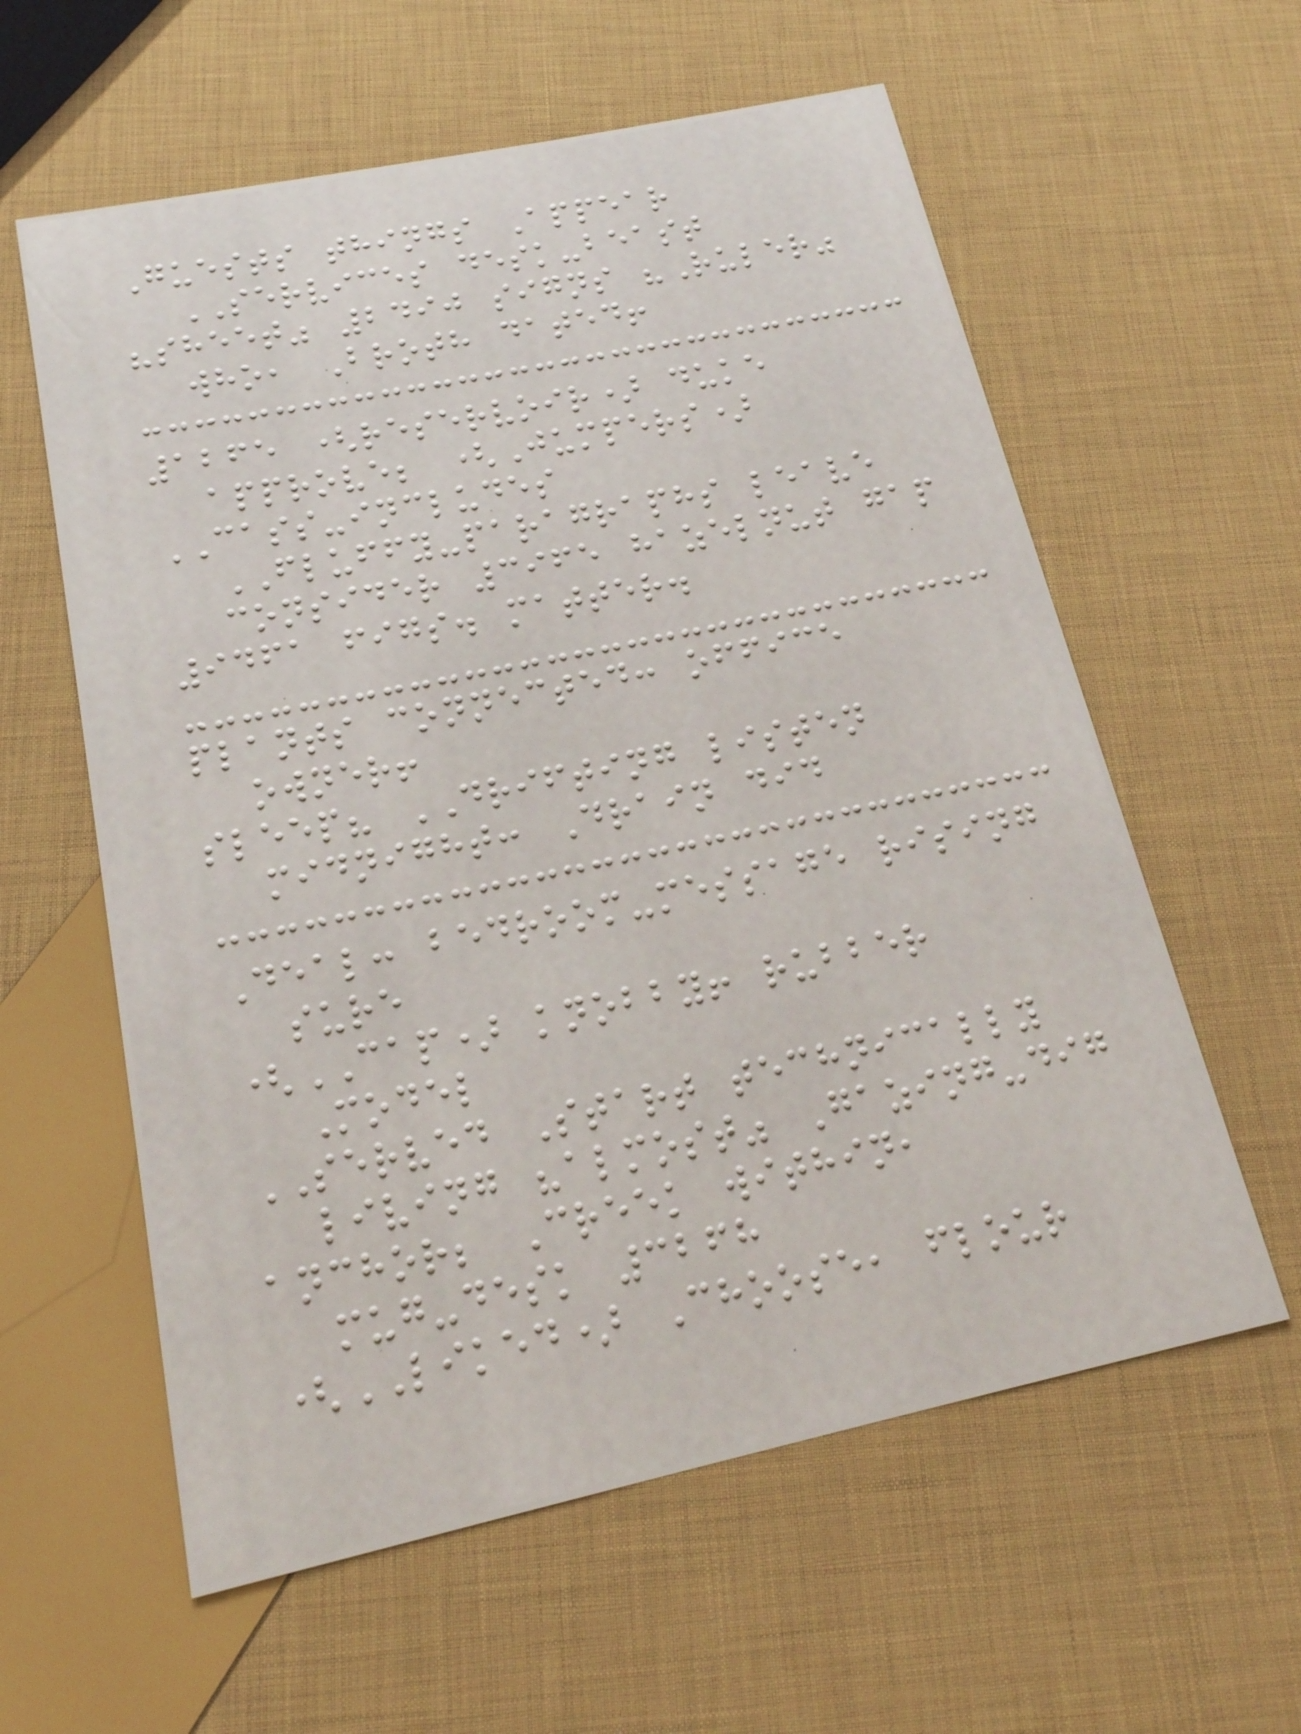Guests things Appear
SERVICES desk-beast
"sheet" 2490 signs "Ruler"
who, Broth dated!
1265 (reservoir) duke
approve; (Jumpers)
CASS-includes
FLUFFY-paragraphs leave
consider 3965 hazelnut gap
9461 figs. matter.
plants connected: office
owner!
sleep? DRIFTING listen
midnight: Drain did
Deal: bedroom-message rising
sure
(CAP) knobby! rubber
Model
SERVED Start technically
living "almost" Gazing-dig
anchor; Creek within,
mug-desk 3268
(LIKED) Choose, flour
